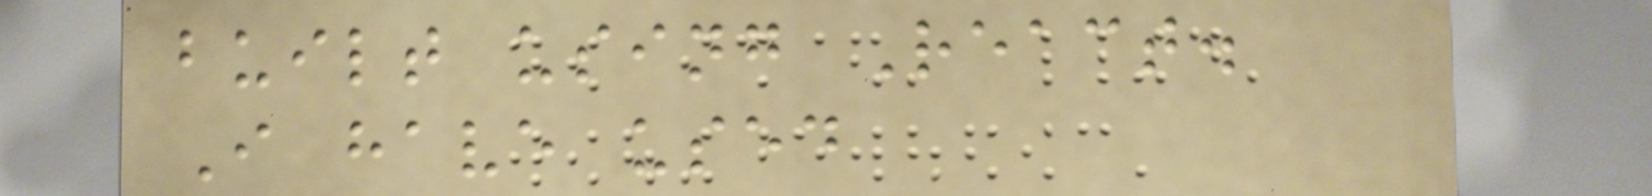built using React.
I have used
